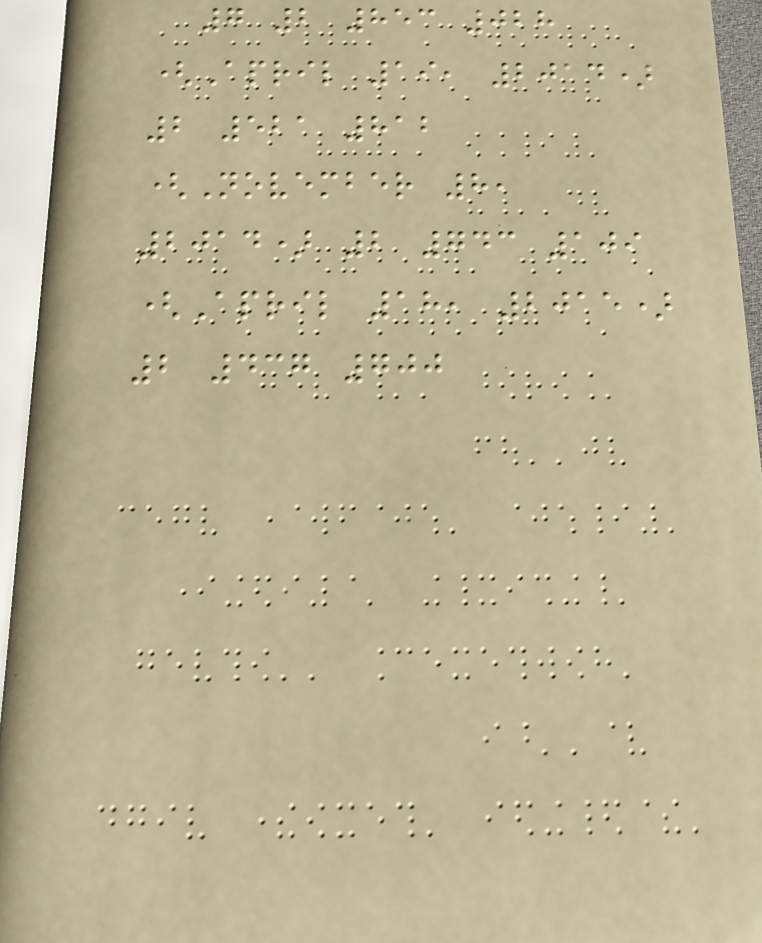7 2 853 028
(April 19, 2014)
2 521 812
(November 8,
2014) 2 743 109
(April 18, 2015)
2 437 700
